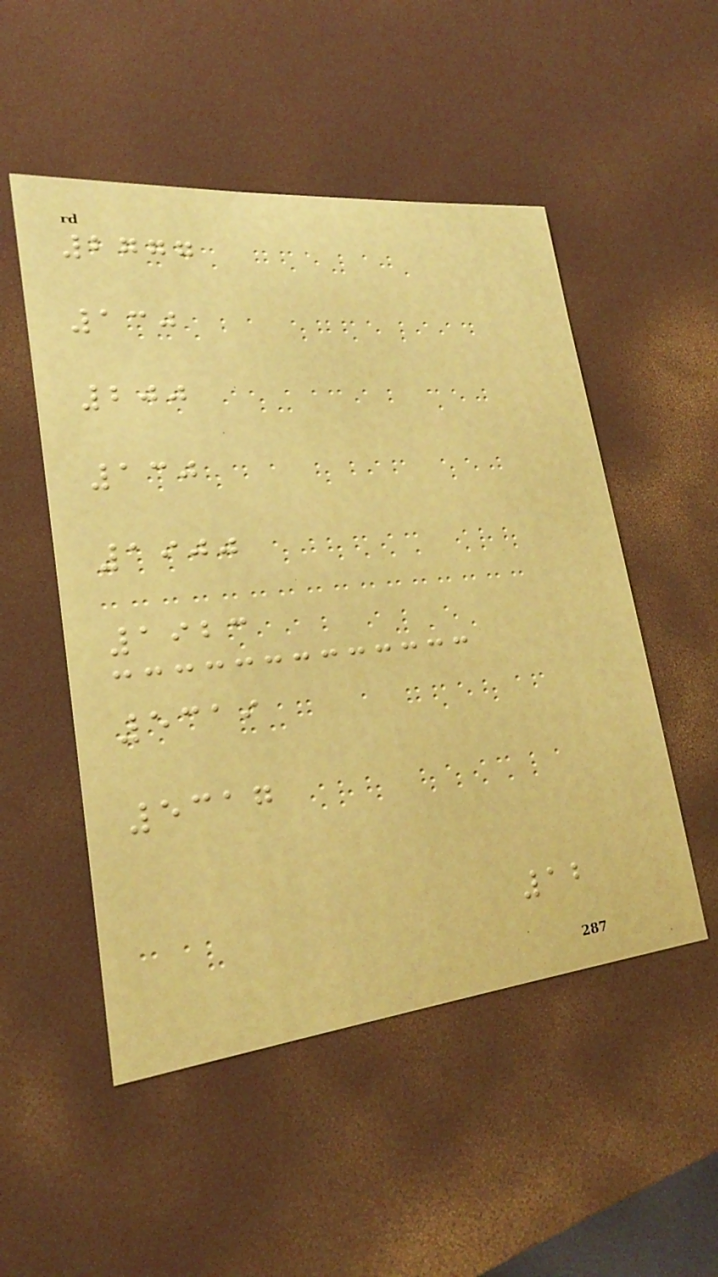2777
130
200
130
1900
1923
5319
5317
12
